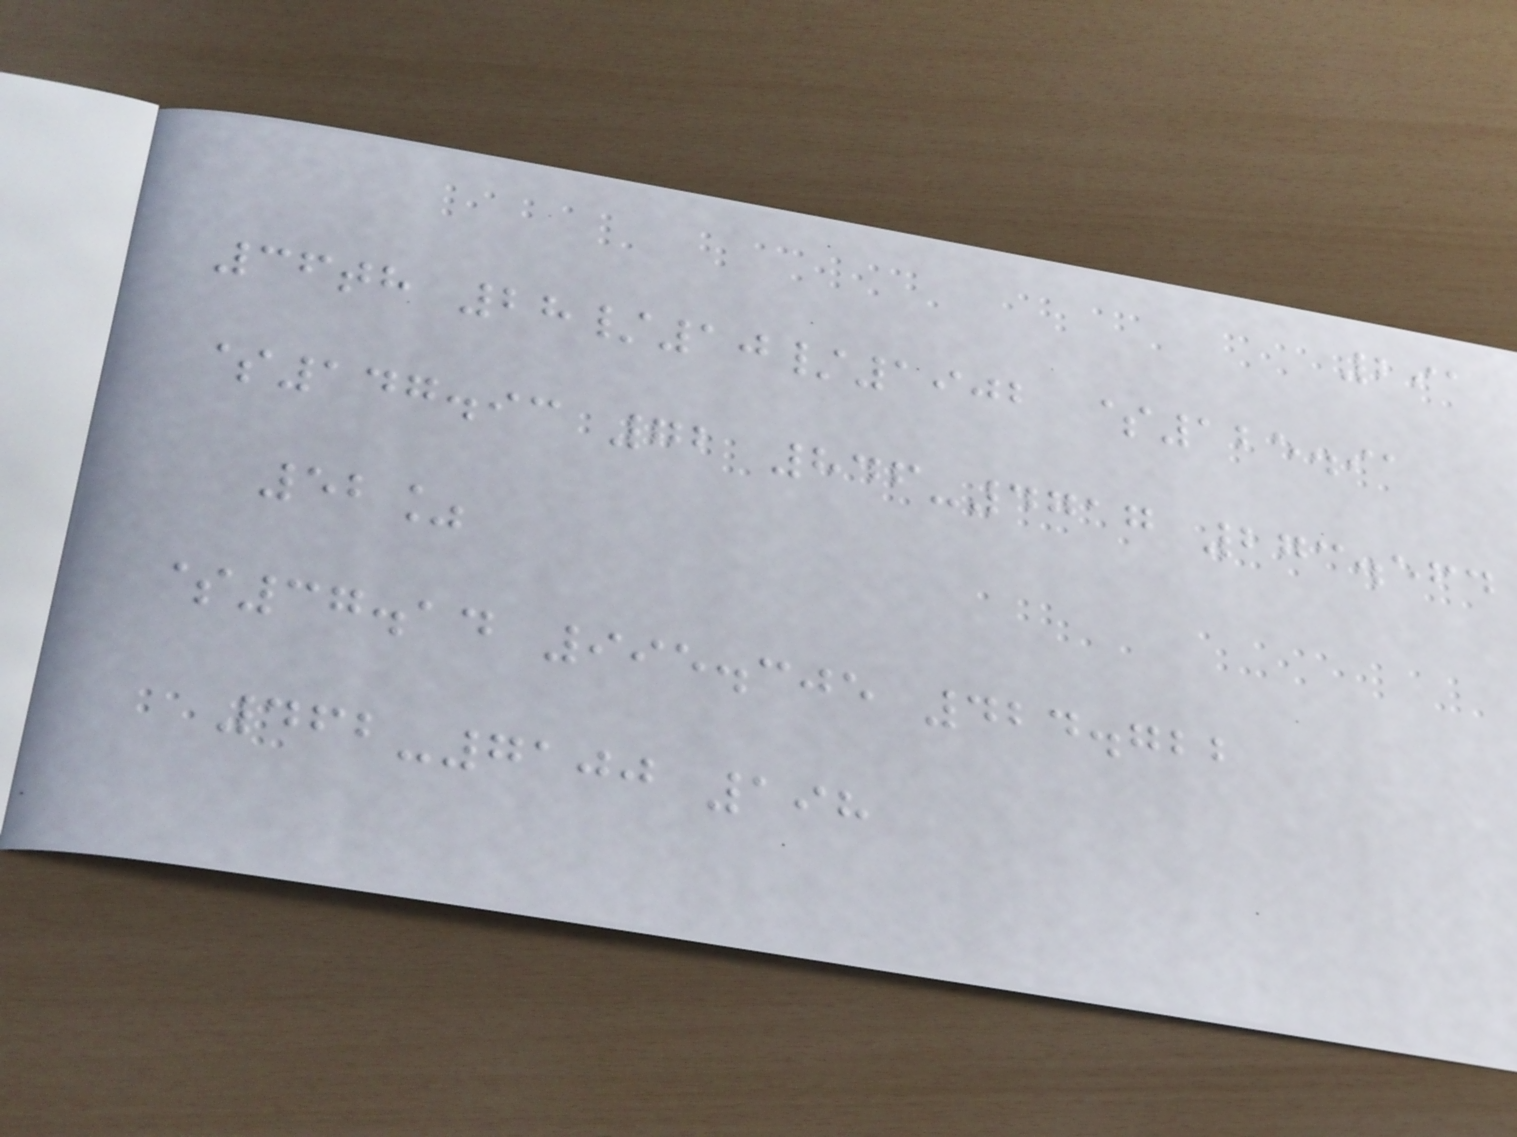291
36th 28/10/1902 $125.91
$147.93 72 846-4717 273.564
52%
$37.14 995.305 424.722
462-7100 198
